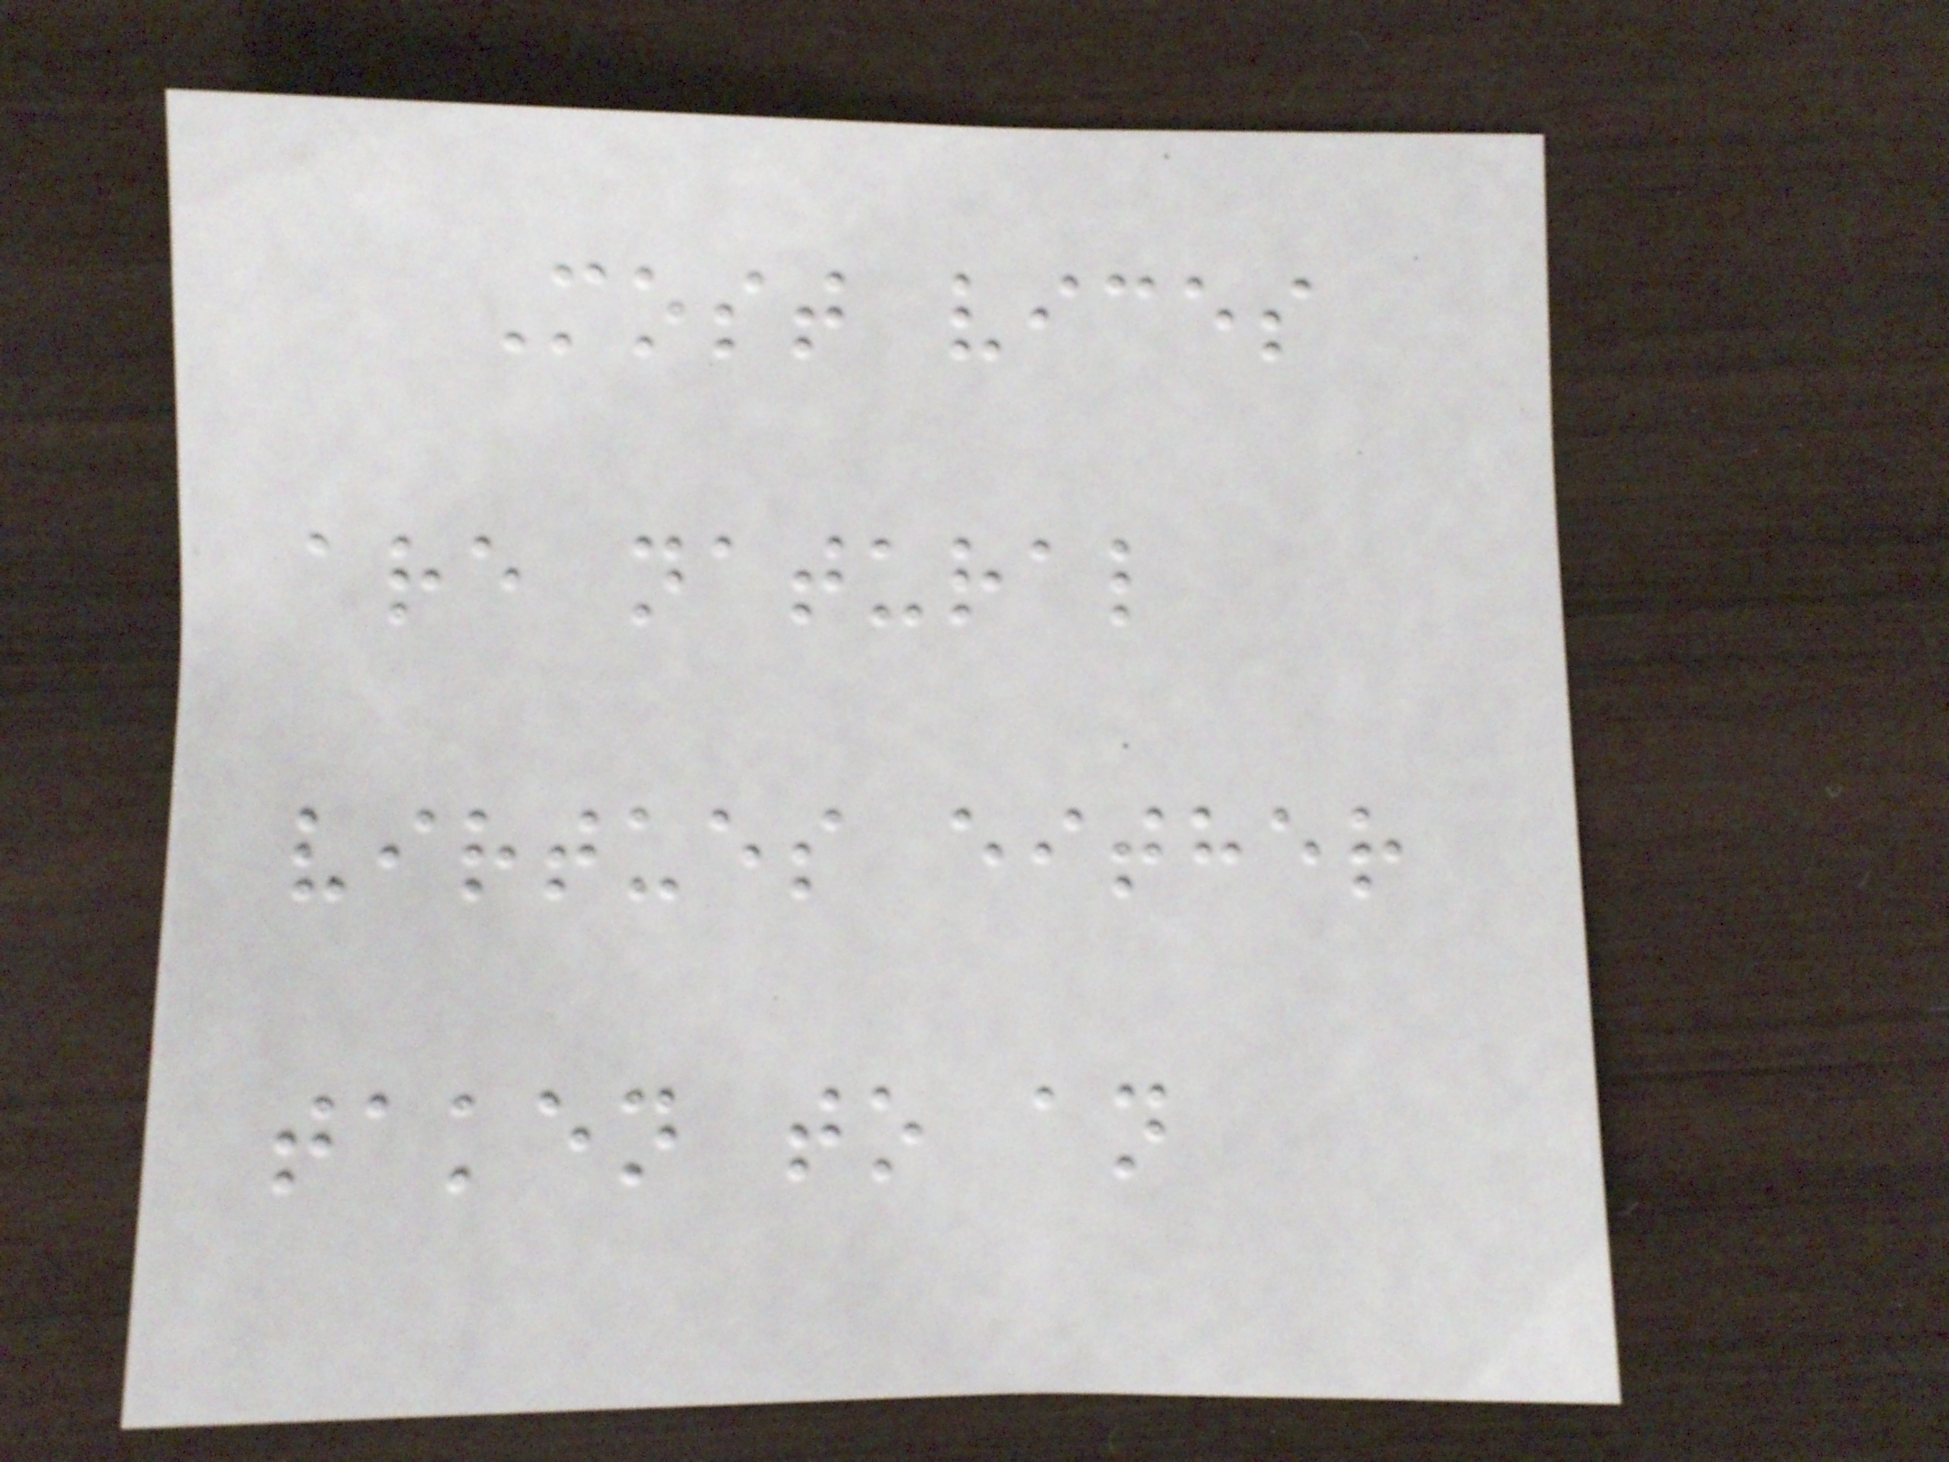Most vices
are natural
virtues either
taken to an
